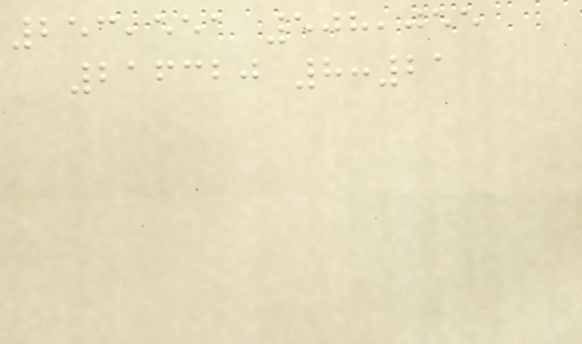253,551 508,055
216320 8:21
